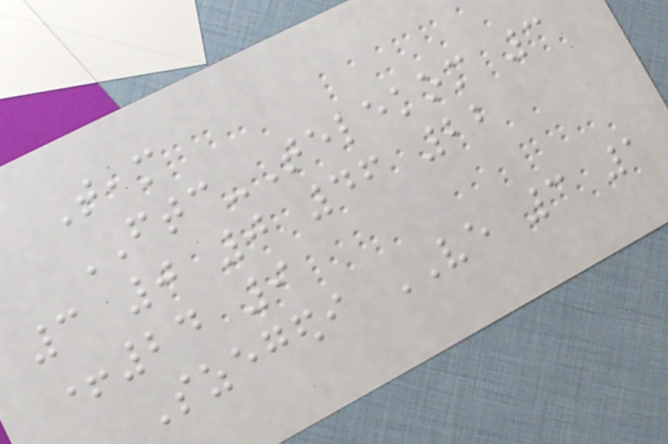Team
FTC-Telekom 3
3 0 0 46 22
+24 9
Szegedi VE 3 1
